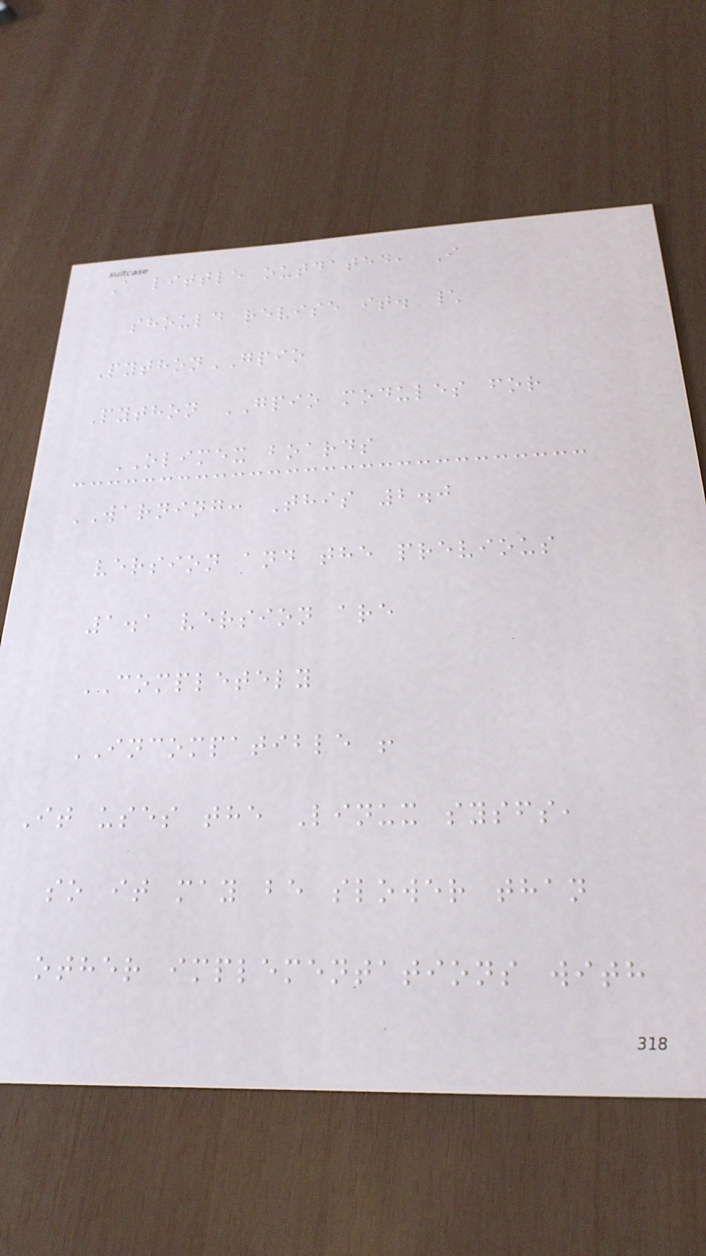A little outdated, I
should revise it. \
PythonGPIO
Python GPIO modules for
OLIMEX boards
WARNING: This 2.0
version and the previous
1.1 version are
COMPLETELY
INCOMPATIBLE !
It uses the Linux sysfs,
so it may be slower than
other implementations with
